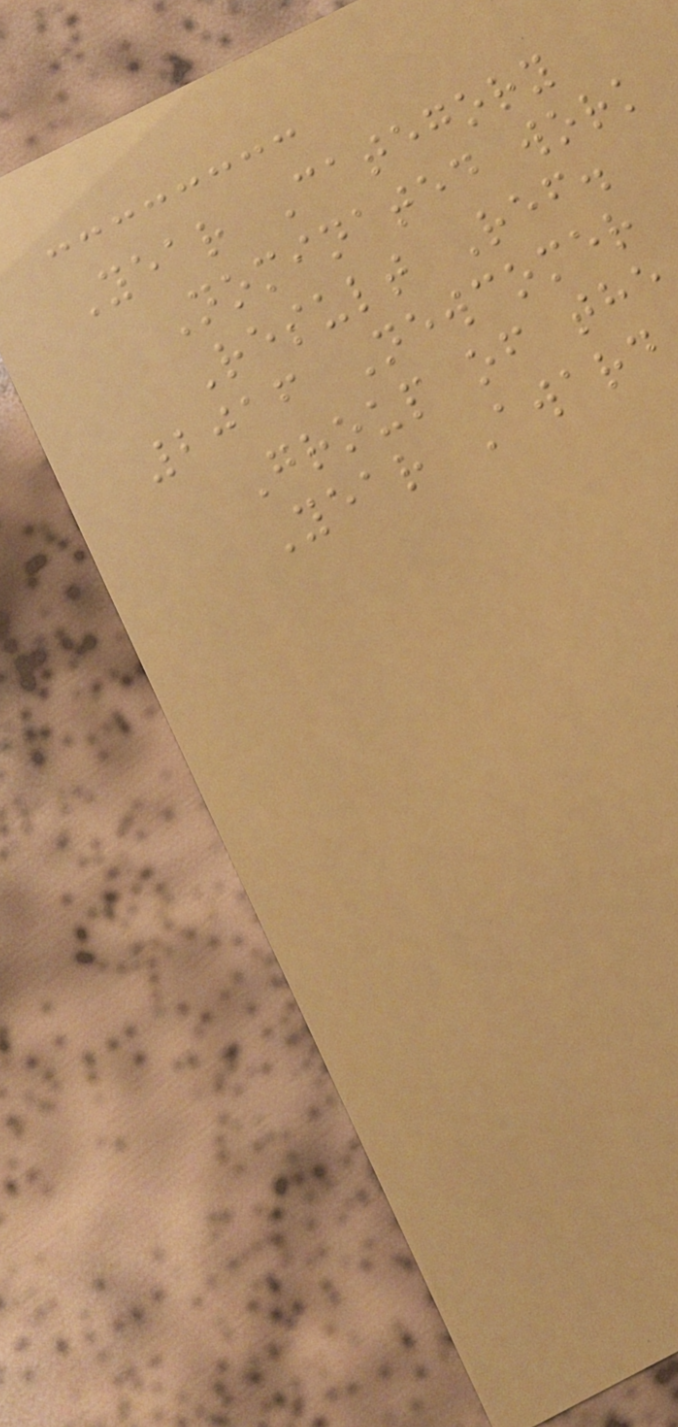Year Category
Nominated work
Result Ref.
2016 Newcomer
Group of the
Year Award
